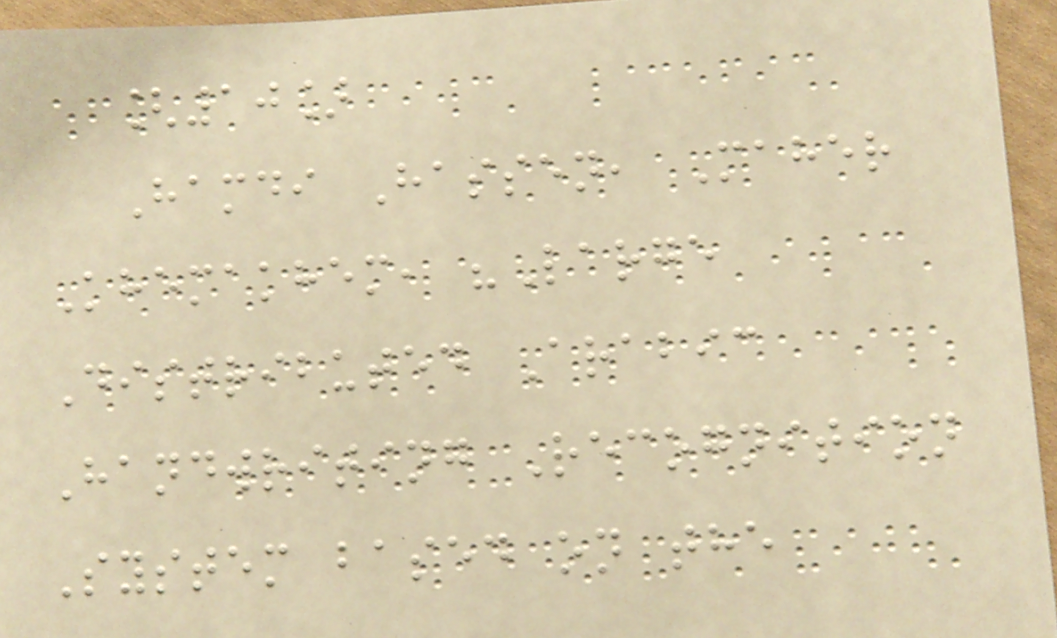[10]
Hamdi Hassen, Maher
Khemakhem, "Large
Distributed Arabic
Handwriting Recognition
System based on the
